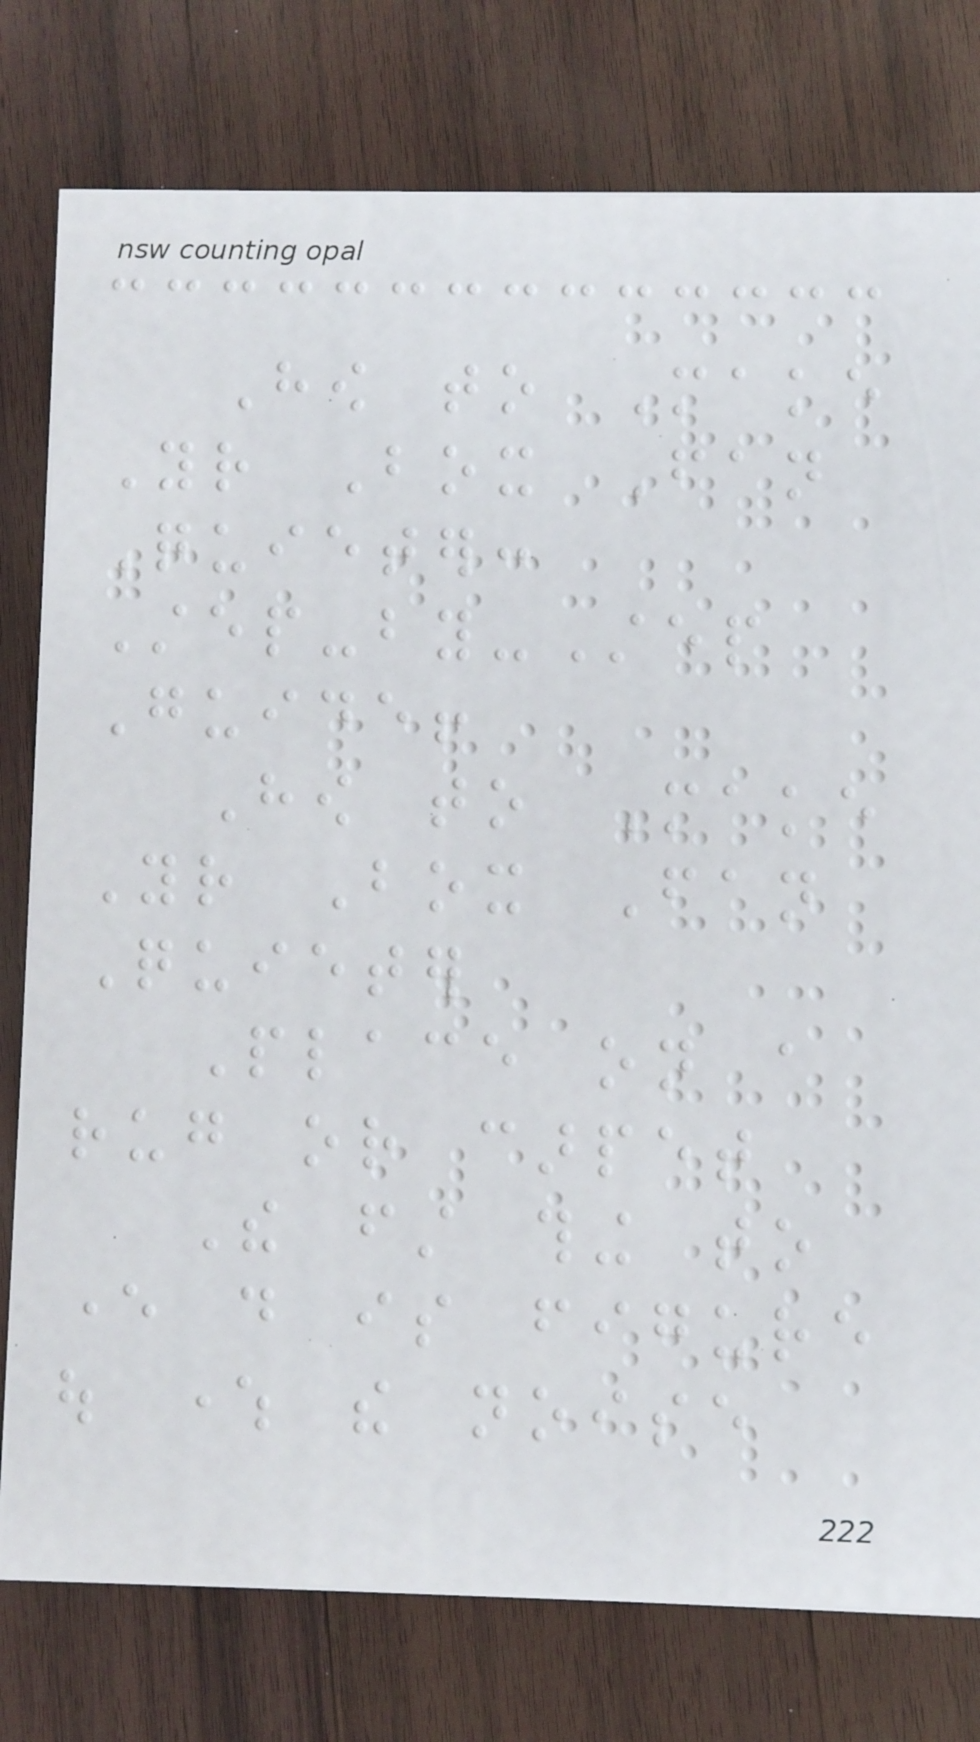How to Make
Your Box Fan
Quieter:
Step-by-Step
Guide!
How to Make
Your Box Fan
Quieter
Place on a
rug or carpet
The first thing to
ever do is figure
out where the noise
